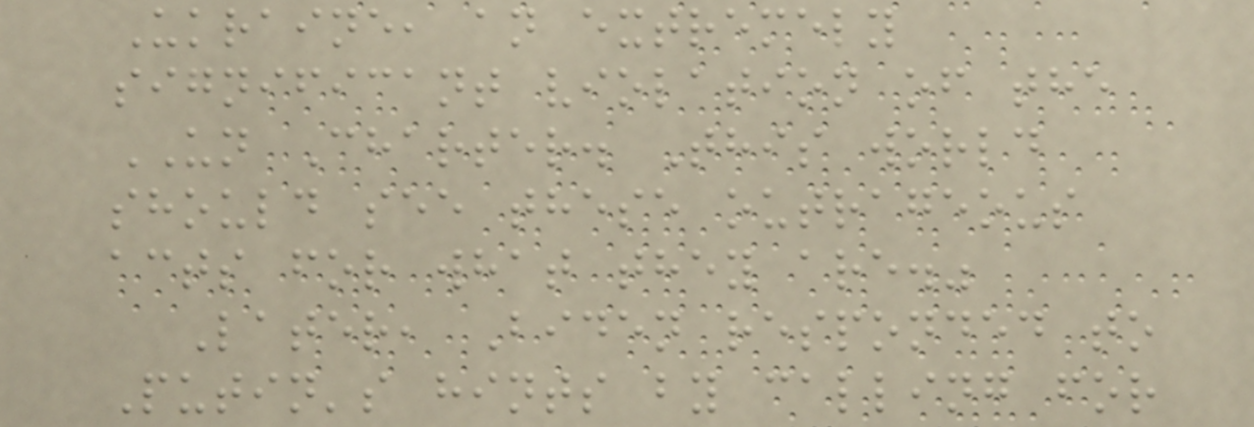Ukraine, an extremely
significant violation of the
UN Charter. This world
should see these outrageous
acts for what they are."
Later, Biden responded to
Putin's hints by calling for
